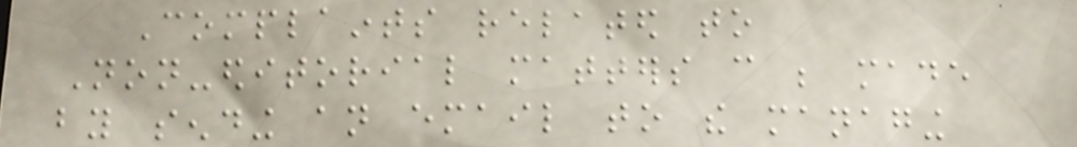Complaints related to
Non-editorial matters can be made
by sending an email to the managing
